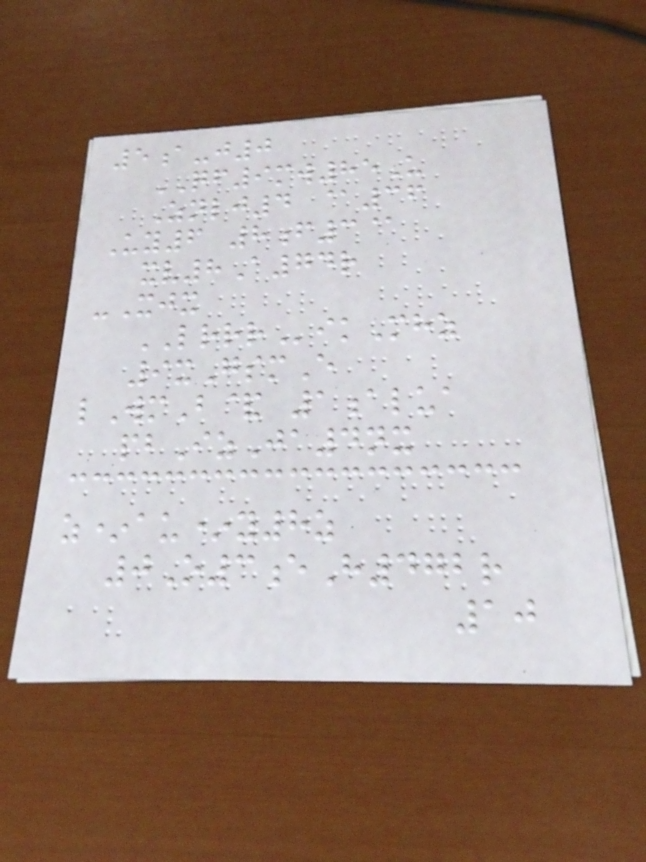5a-j0
QF9mw85U
Znlj4 @36
Uy6 8f3@
xv8A74r
-Xjx
LRRRikMhz
9xGsmE
lWmB& 1alua
pbIzJa4nx
z*au*y8z
0O3eH472r
10
